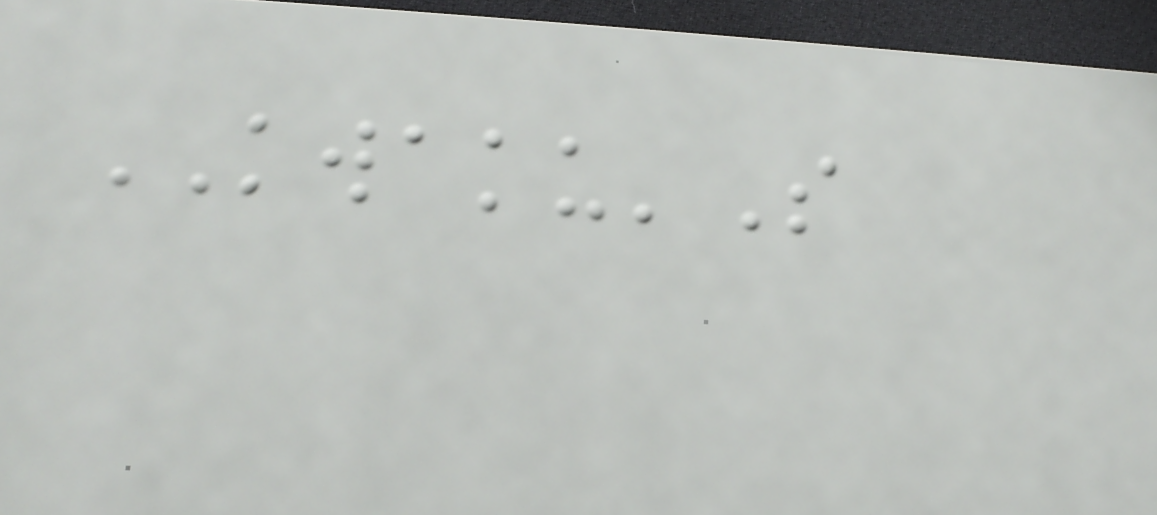KWAKU'S
